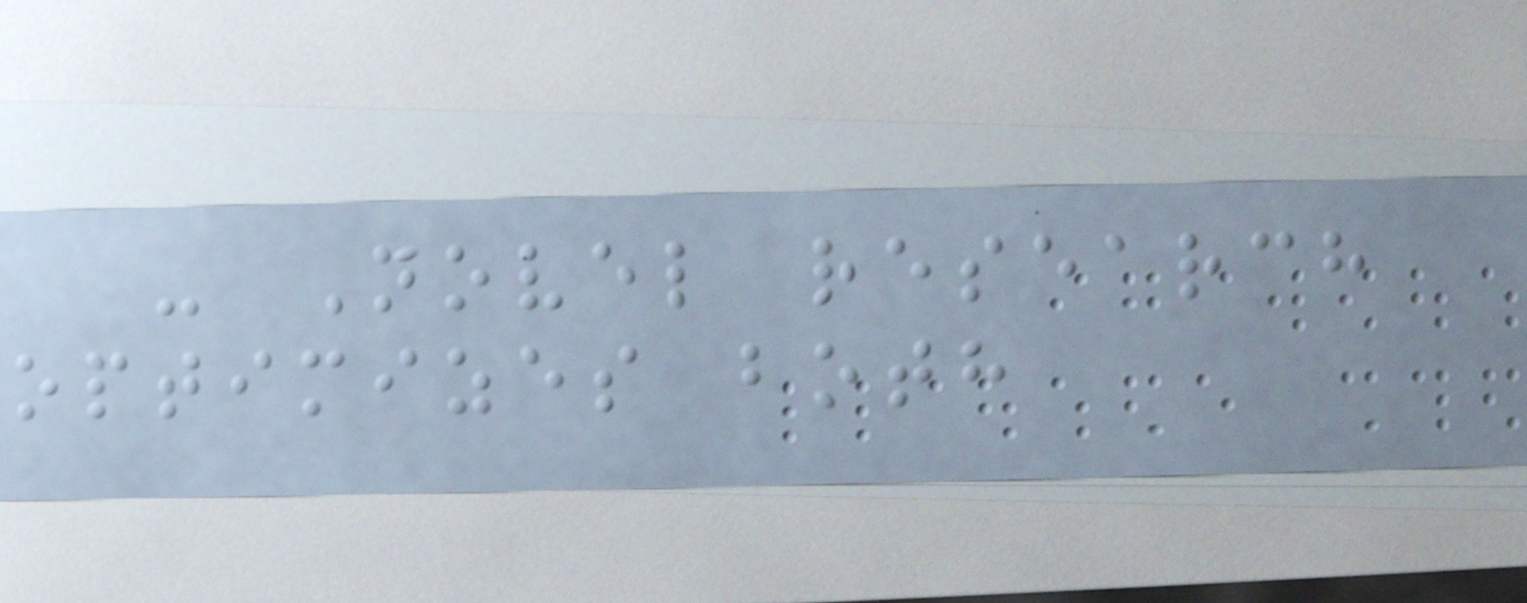- Novel research
optimizes both
